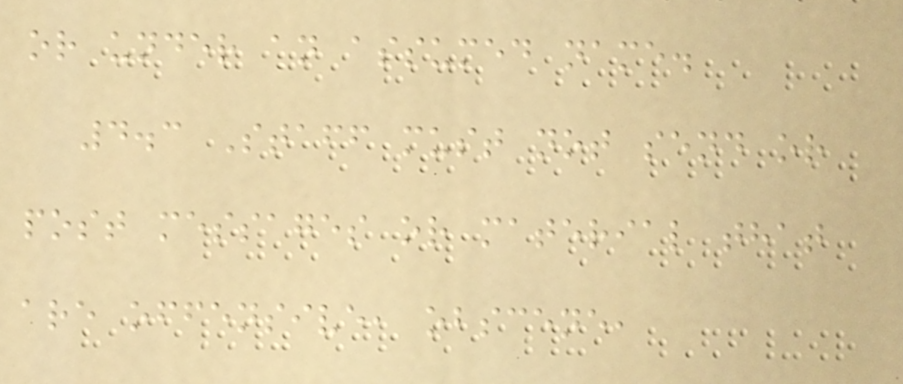or under an assumed name.
4.3 Staff must not send or
post messages or material that
are offensive, obscene,
